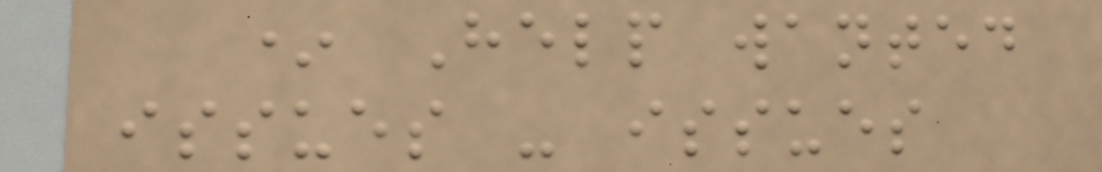* Help wanted
issues - issues
